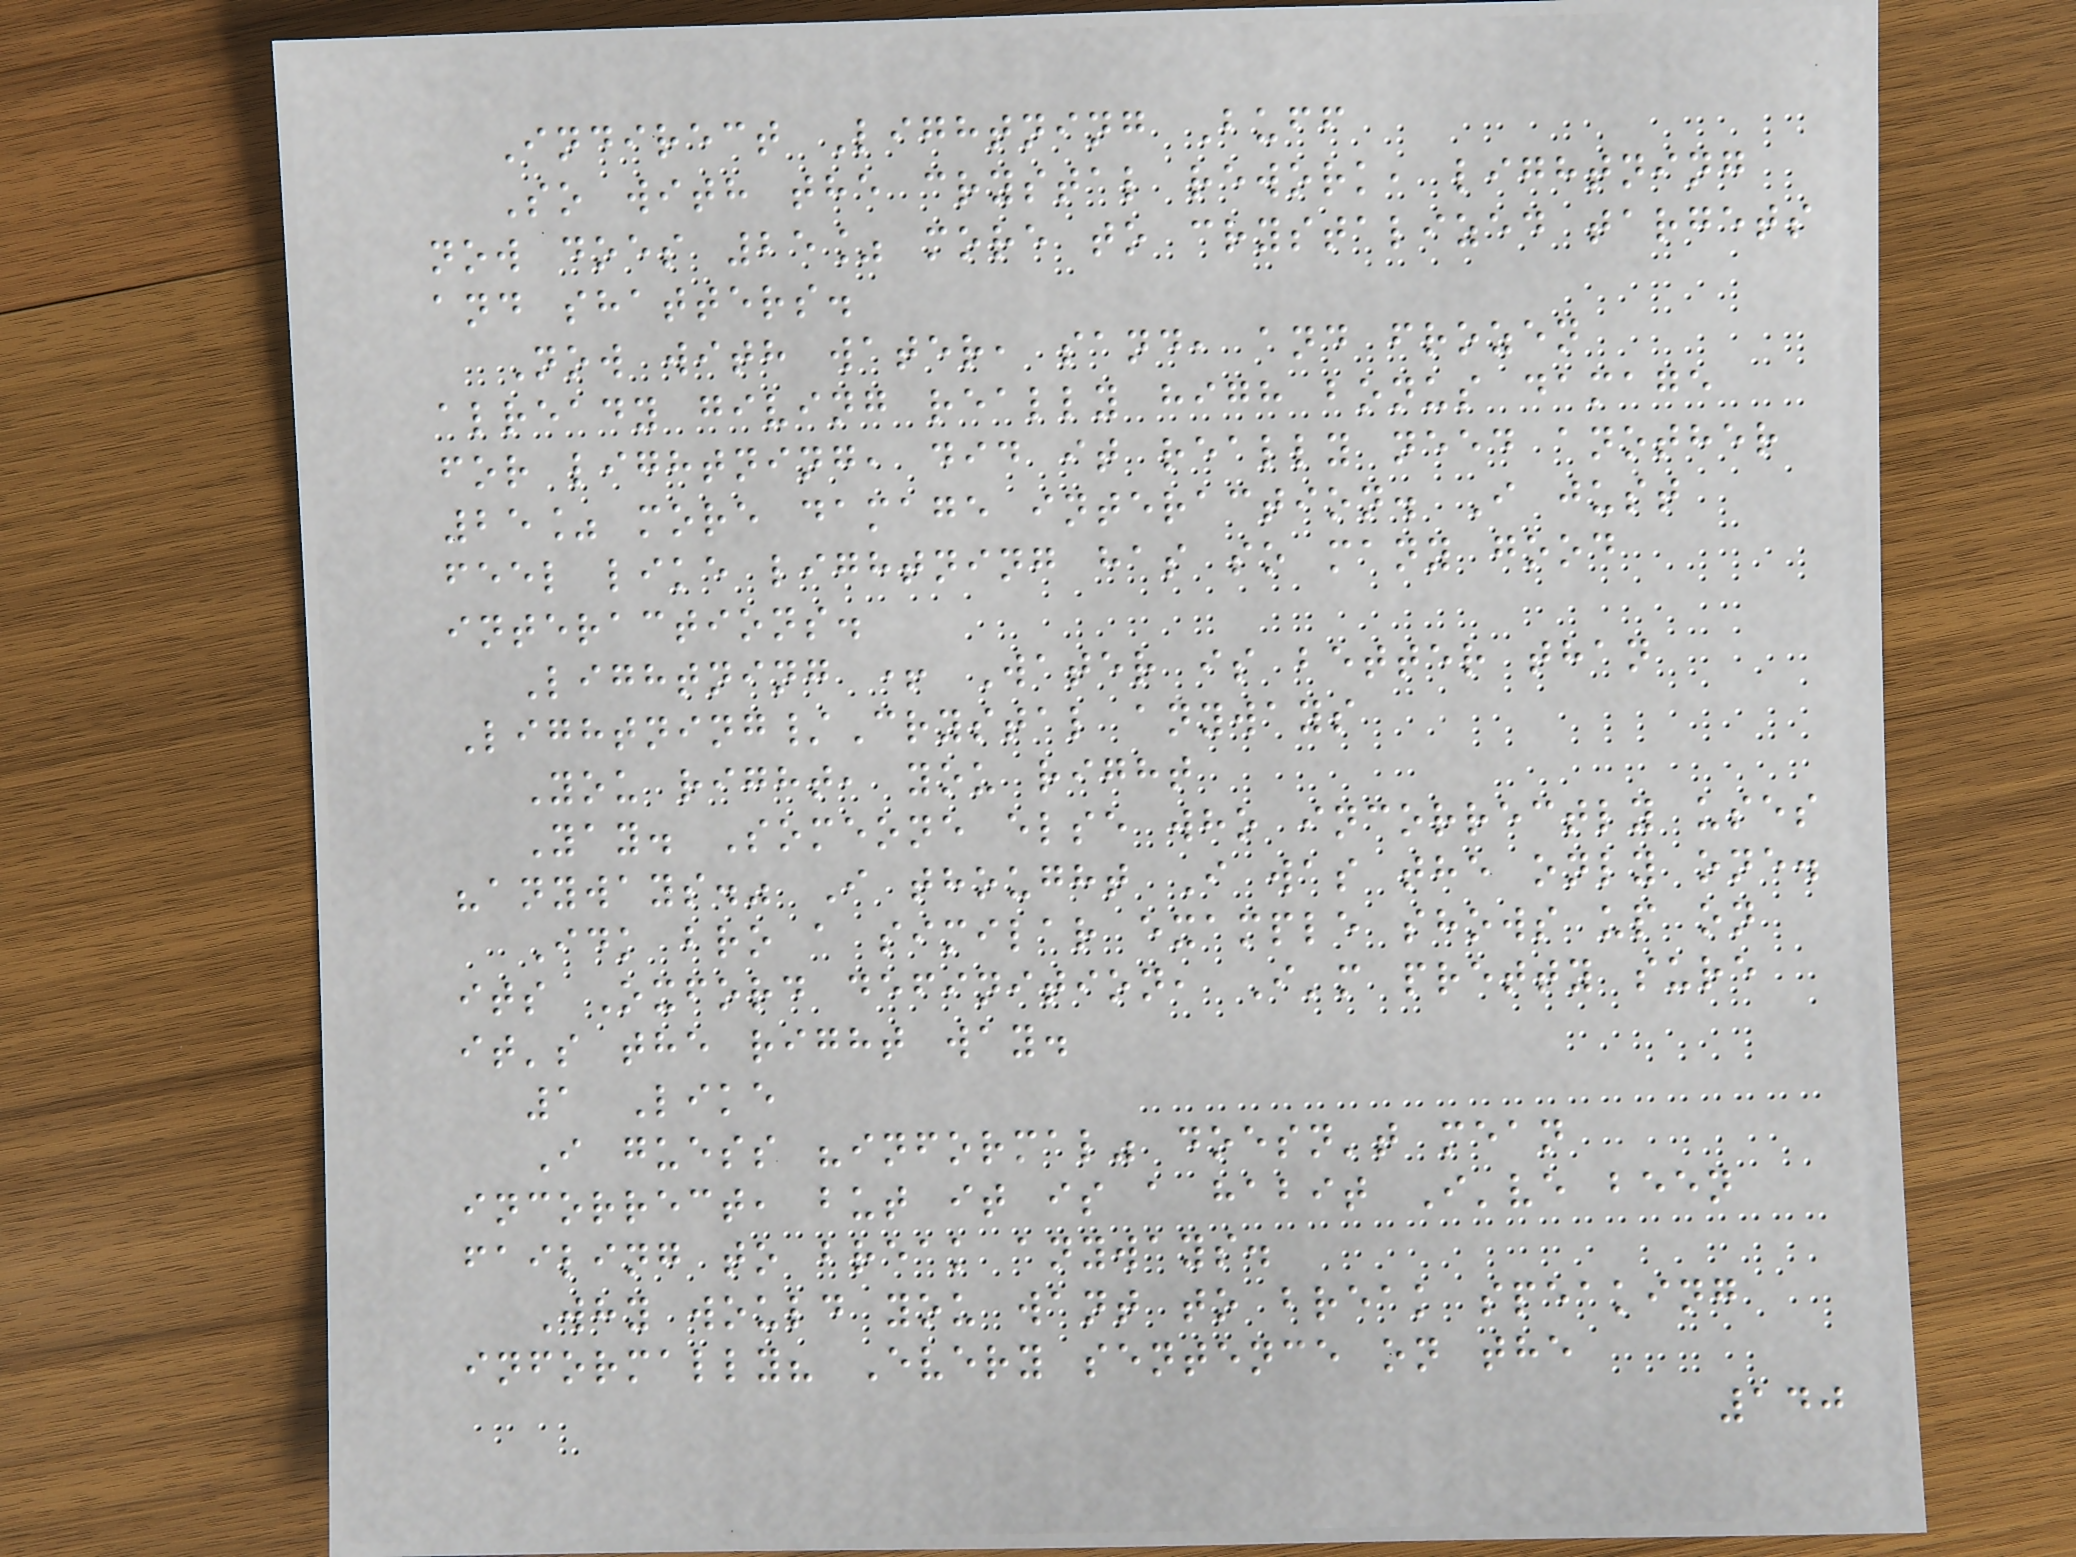Indirect Lightning Buff
So with the crystal rework, lightning
now does 25% more to crystalized targets
and shatters.
Now with water, sand, and frozen
already giving really high bonus damage
for lightning, did it really need another
25% more damage interaction. I just
feel like lightning has so many good
interactions.
Lightning + Water is better than
Lightning/Crystal anyways
You right, you right
Yay. Someone else who incorrectly uses
"anyways." I thought I was the only one.
Idk bro a similar example shows up on
its Oxford definition, I'm pretty sure
it's the right way.
1 Like
I guess "informal" doesn't mean
incorrect, but it is a habit I've been
failing to break anyways.
Why would you want to break speaking
informally? Every sentence on the
140
